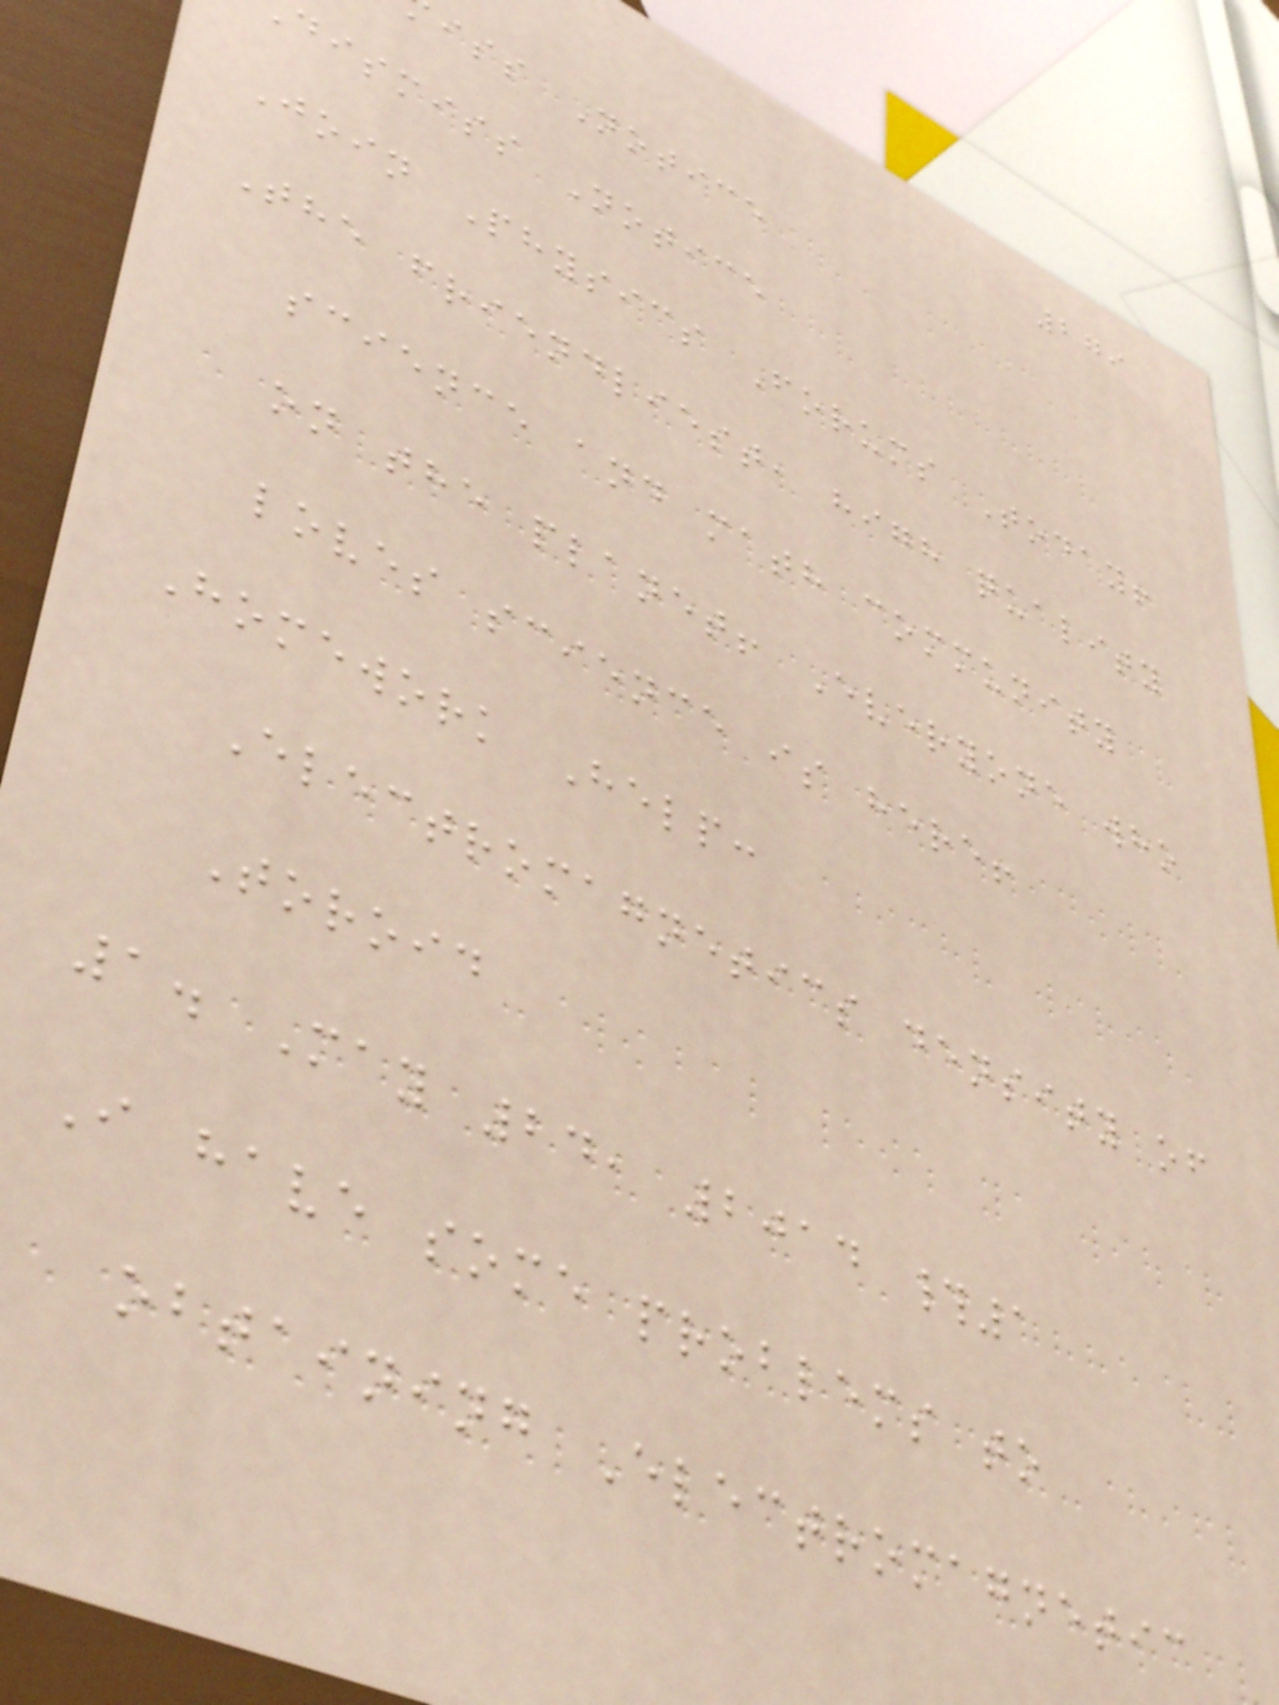279
iss Notice
dismiss Notice
Join Physics Forums Today!
The friendliest, high quality
science and math community
on the planet! Everyone who
loves science is here!
Homework Help:
Electromagnetics density of
Toroid
1. May 24, 2014 #1
I have some problems to
obtaining Electromagnetic
